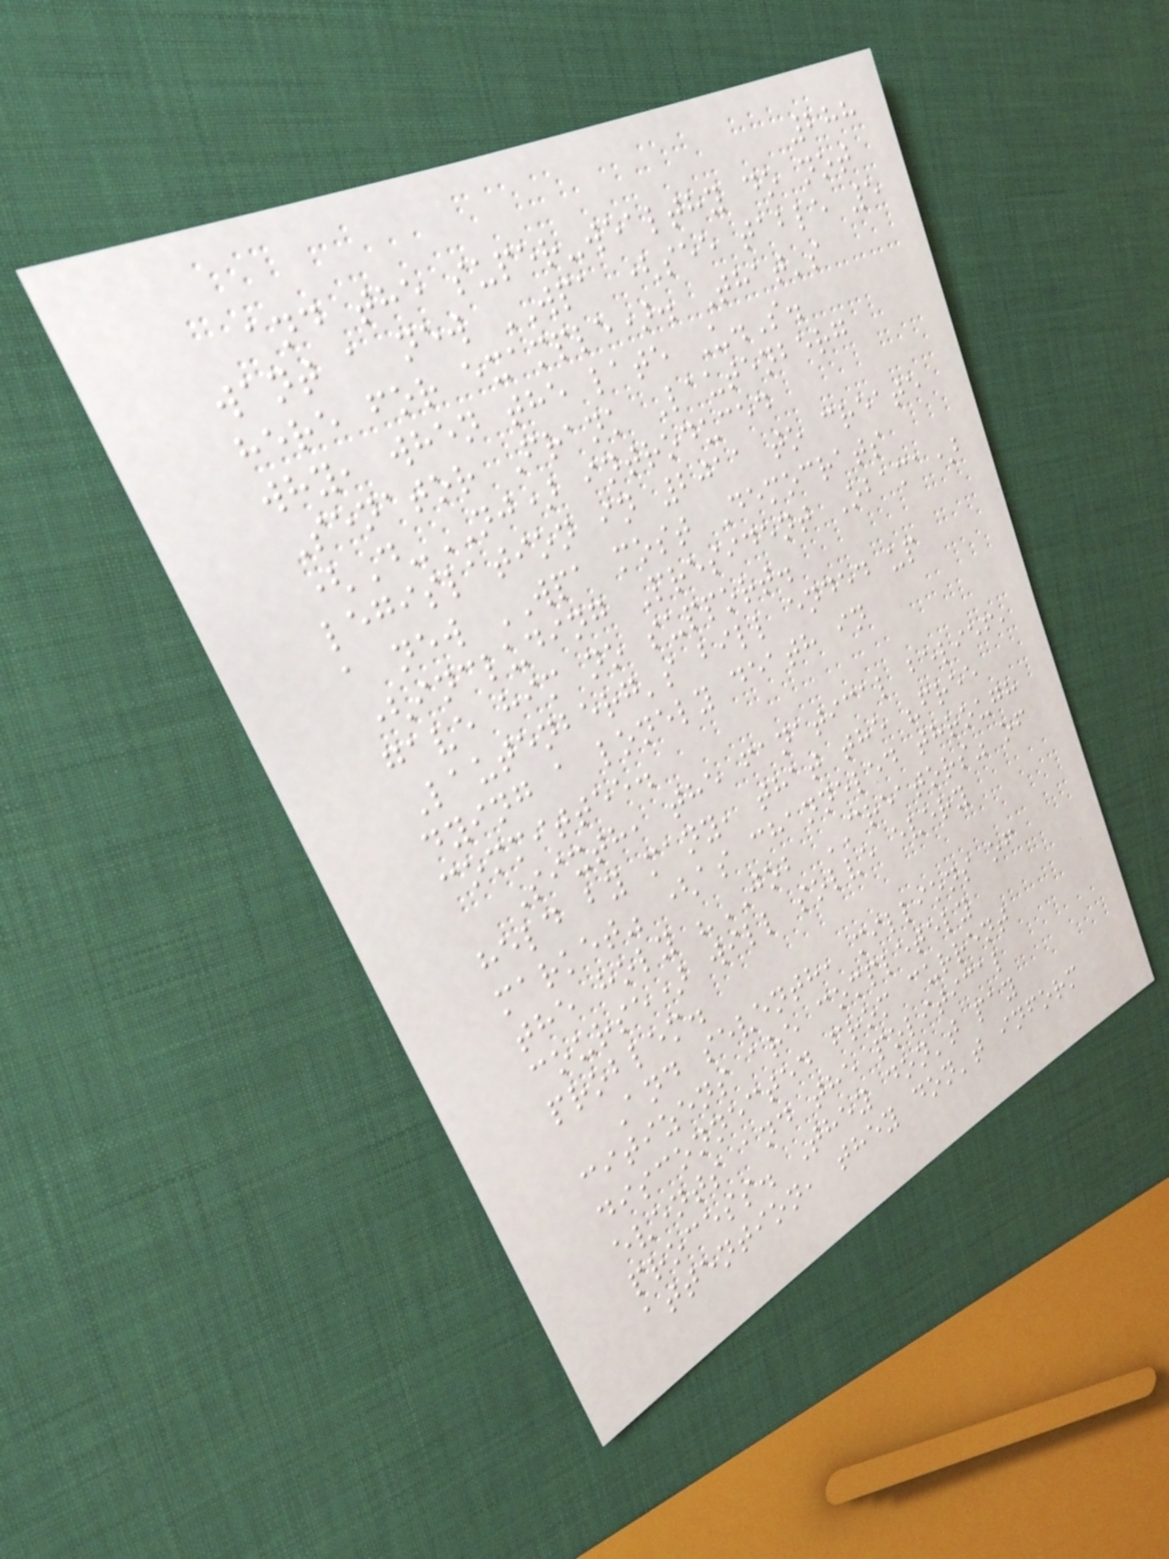288
and the super-wealthy do not
want a new WPA (see table 5
here for example). That's
why, when the late U.S.
Senator Frank Lautenberg
(D-NJ) introduced
legislation in 2011 to create
a new WPA most Democrats
(including President Obama)
gave him no support.
Lautenberg's bill ended up
dying a lonely death in
committee.
Sixth, the fanatical belief,
held by many, that the "free
market" (as channeled through
the holy "JOB CREATORS" of
course) will solve every
problem.
And seventh, millions of
citizens are completely
disconnected from current
events and the political
process. They don't pay
attention, they don't inform
